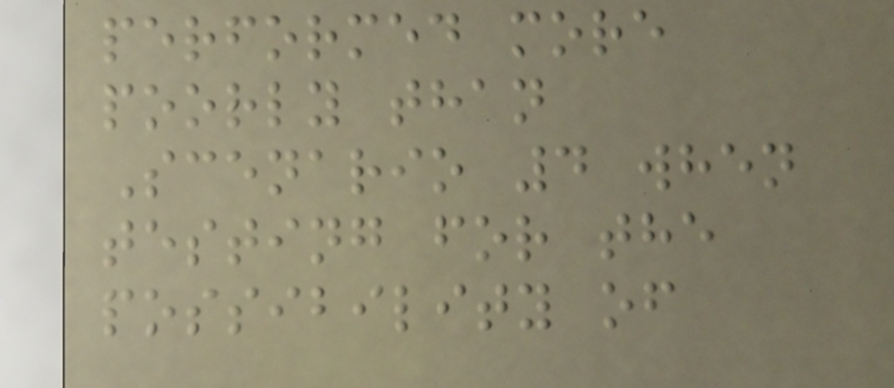performed more
poorly than
Scenario 4 when
testing for the
possibility of
